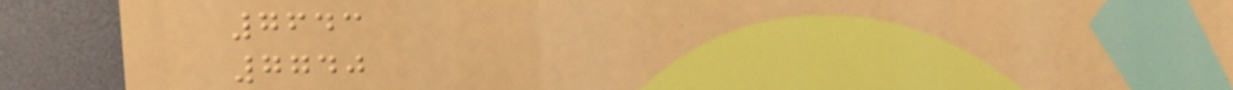7643
7740
